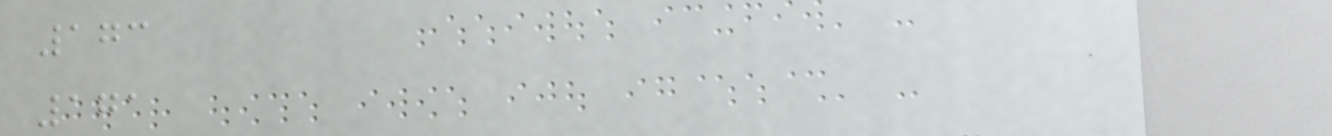173
171
